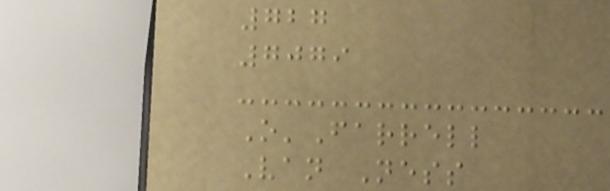727
7079
O'Farrell
Van Ness
